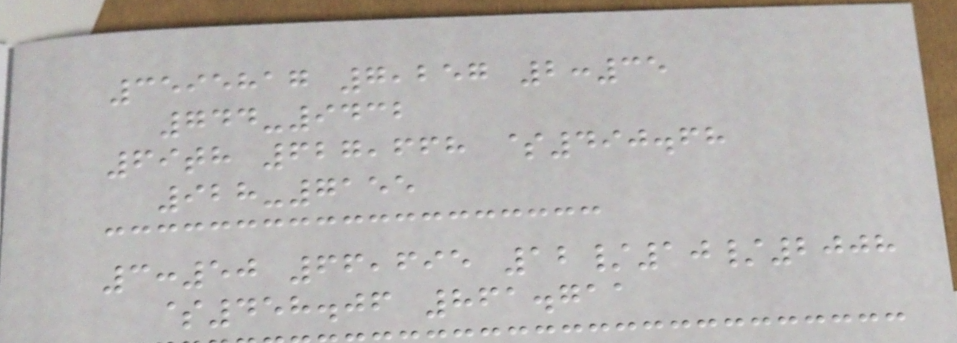3595817 7,257 2:35
744-9432
69th 627,668 $490.68
928-7155
3:50 66,695 12/10/2008
$458.06 861.711
